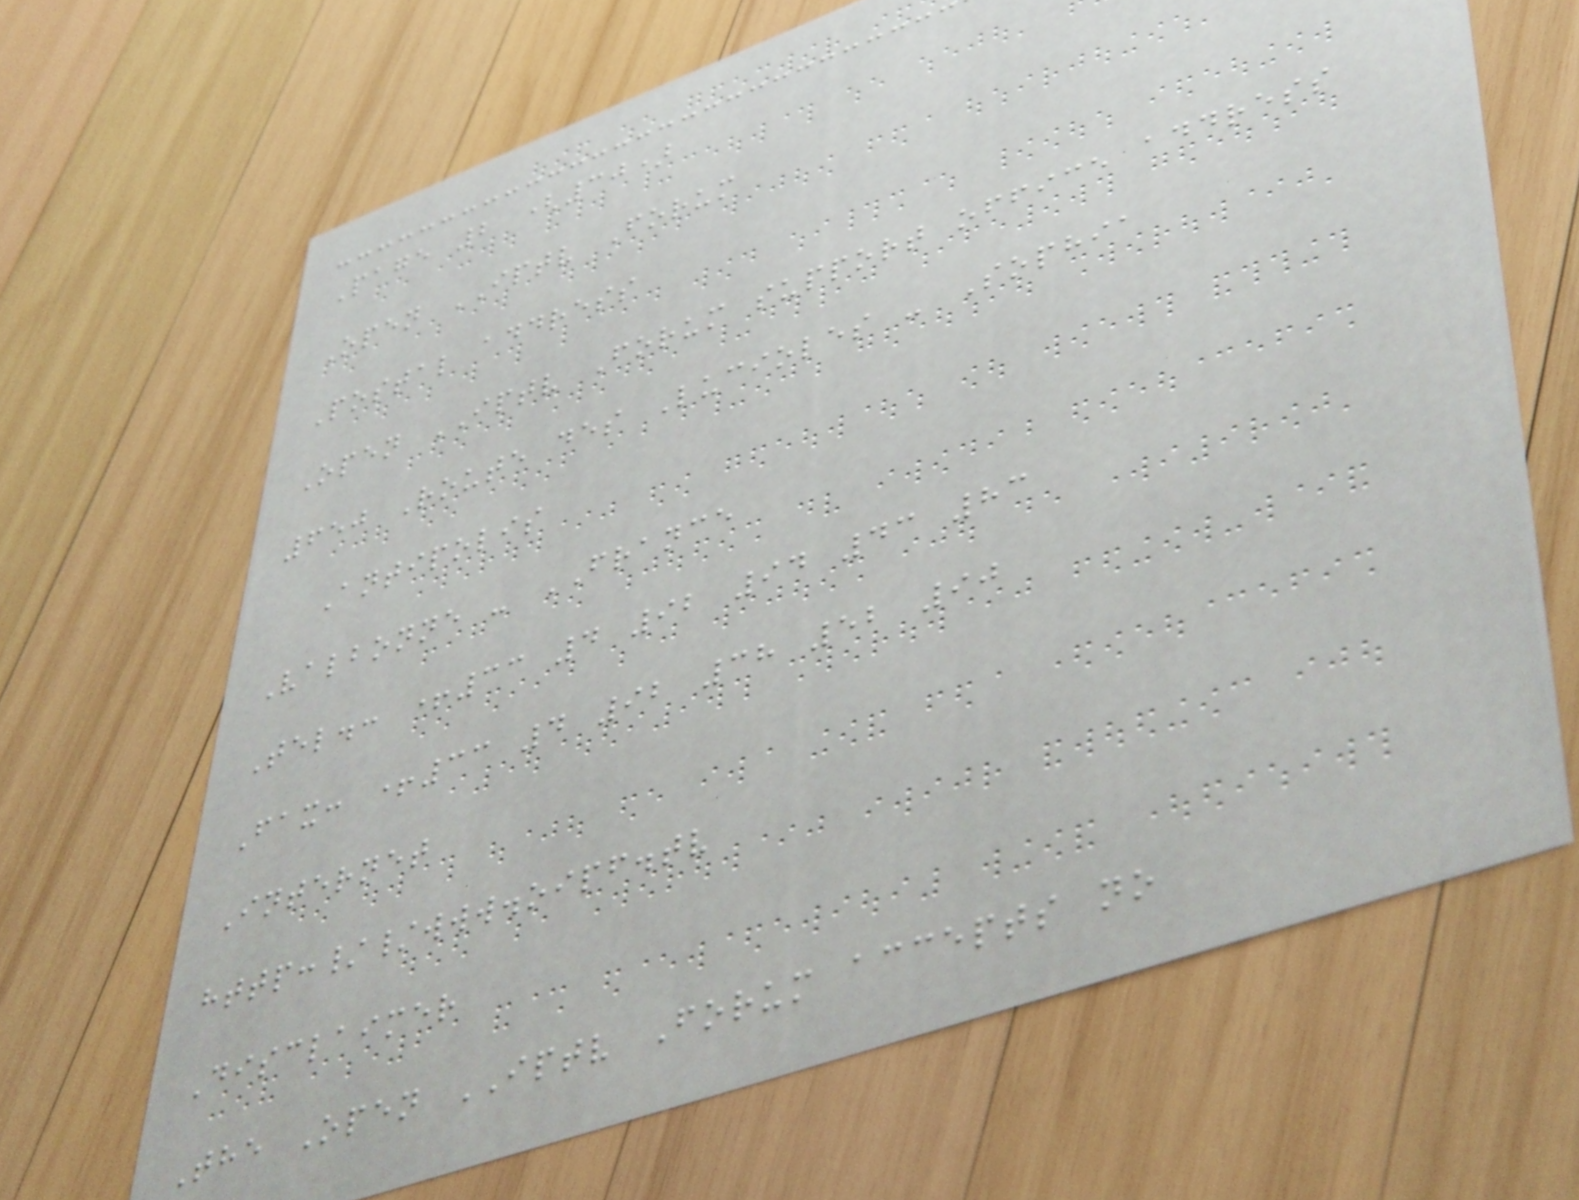Page 2 (30)
Open IPTV Forum
Postal address
Open IPTV Forum support office address
650 Route des Lucioles - Sophia
Antipolis
Valbonne - FRANCE
Tel.: +33 4 92 94 43 83
Fax: +33 4 92 38 52 90
Internet
http://www.oipf.tv
Disclaimer
The Open IPTV Forum accepts no
